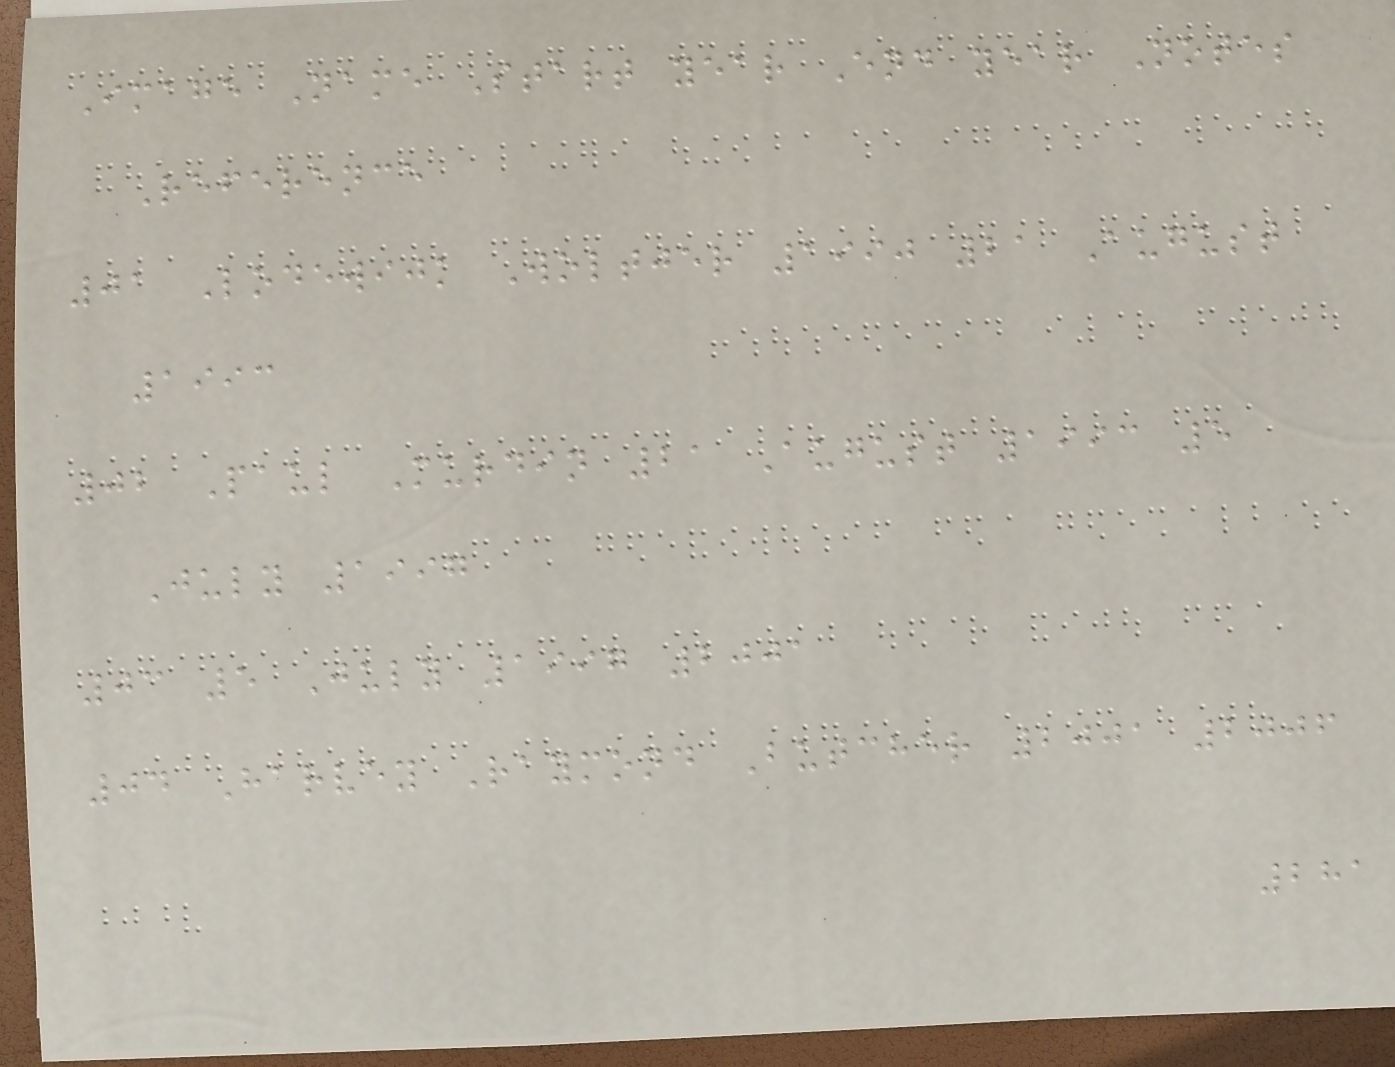Image Name Start year End year Notes
Reference
01 Lodewijk Woltjer 1990 21 August
1993
02 Paul Murdin 21 August 1993 5
July 1997
03 5 July 1997 2001
04 Harvey Raymond Butcher 2001 2006
281
